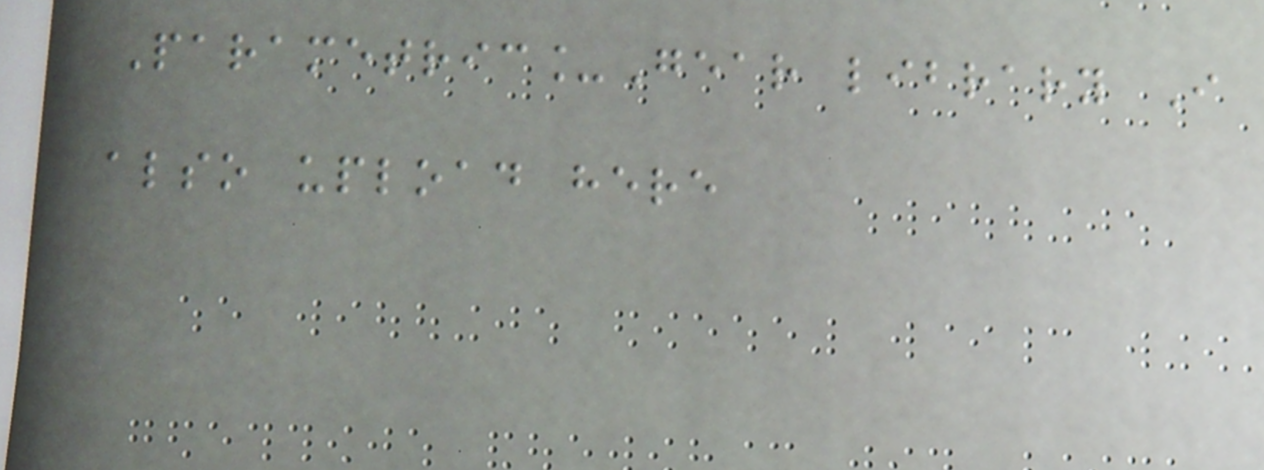Parametric_Gear library I
also upload here
